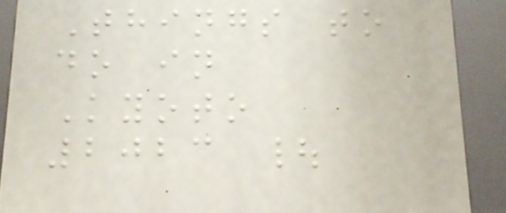Things to
do in
Kyoto
2023 |
